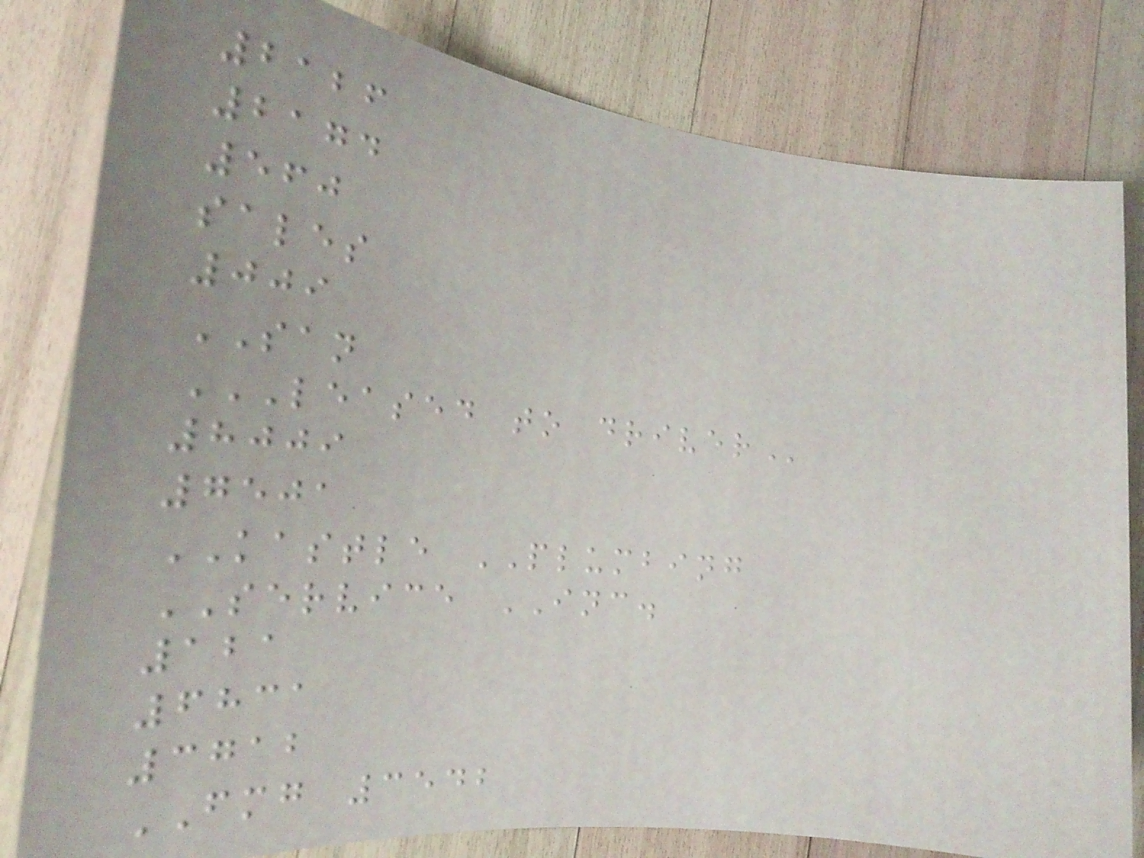2126
2174
560
sales
009
SAN
LEASED TO DRIVER
8009
7501
KASTLE PLUMBING
SERVICE INC.
121
6831
3712
FMG 3542
